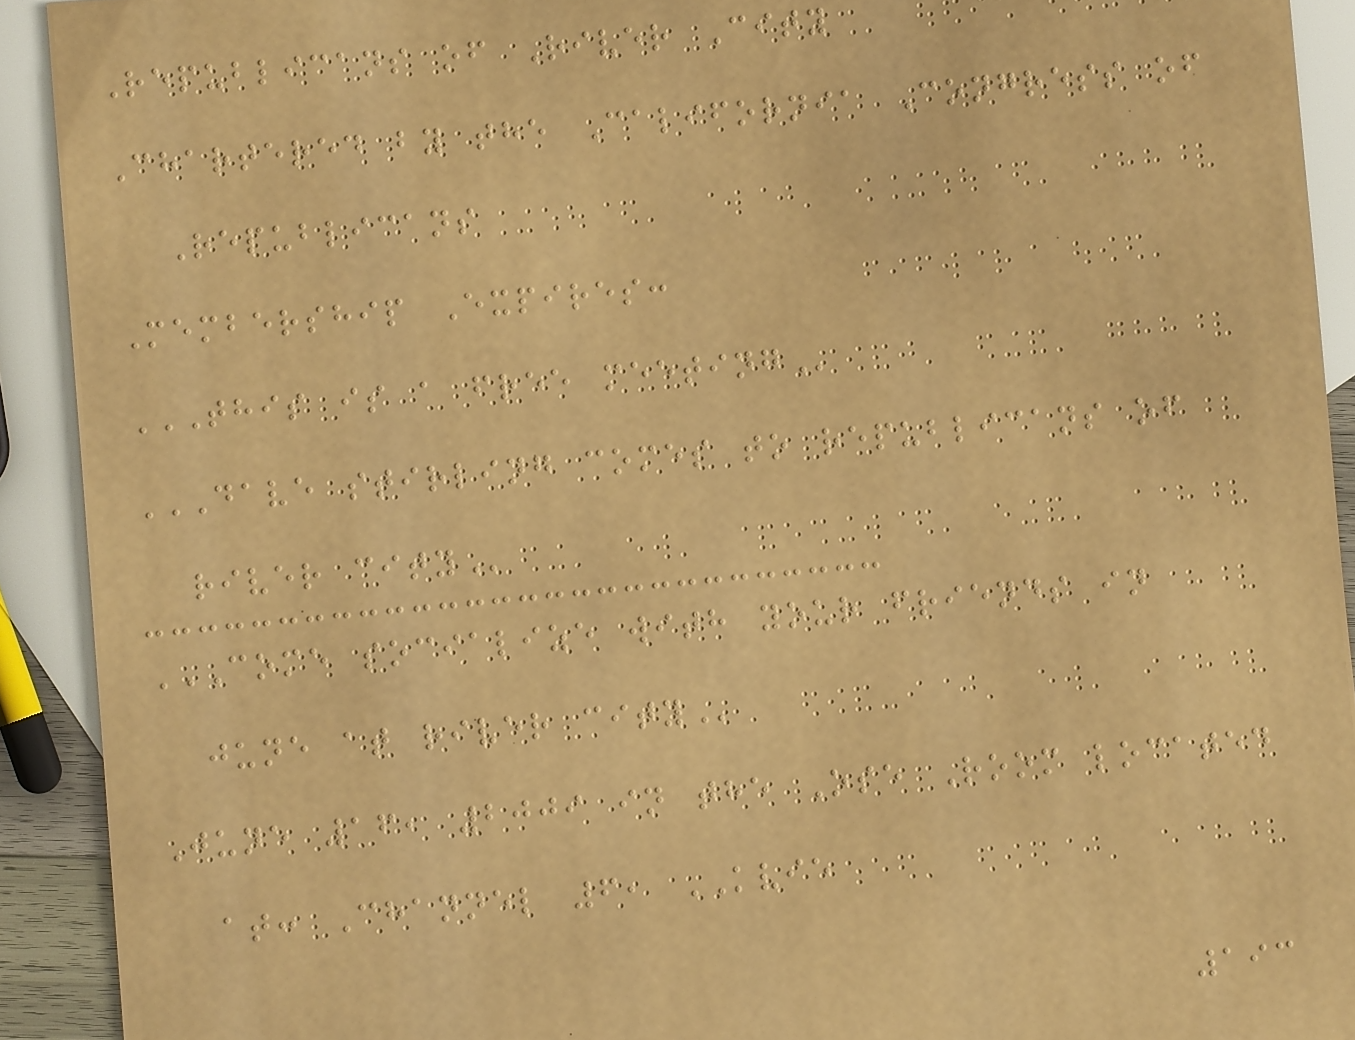Republicans of River City
Chartered by the California Congress of
Republicans
Membership Expires:
THIS IS A FREE MEETING
DAVE STIRLING COMES TO REPUBLICANS OF
RIVER CITY
COME SOCIALIZE WITH YOUR FRIENDS IN
JUNE AT RIVER CITY
June 16, 2009 in the Ose Room located
at: Channel 6, KVIE
193
